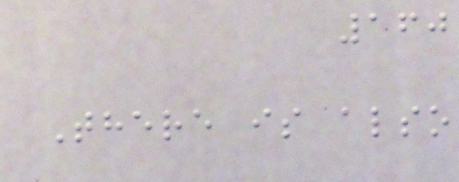160
There is also
